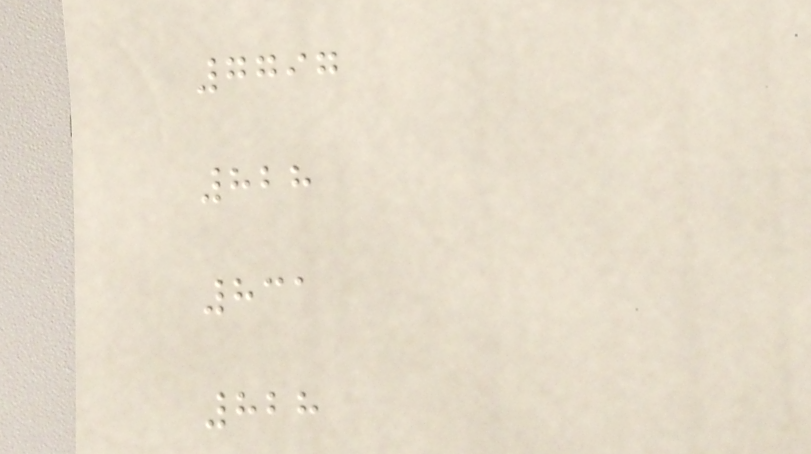7797
828
831
828
